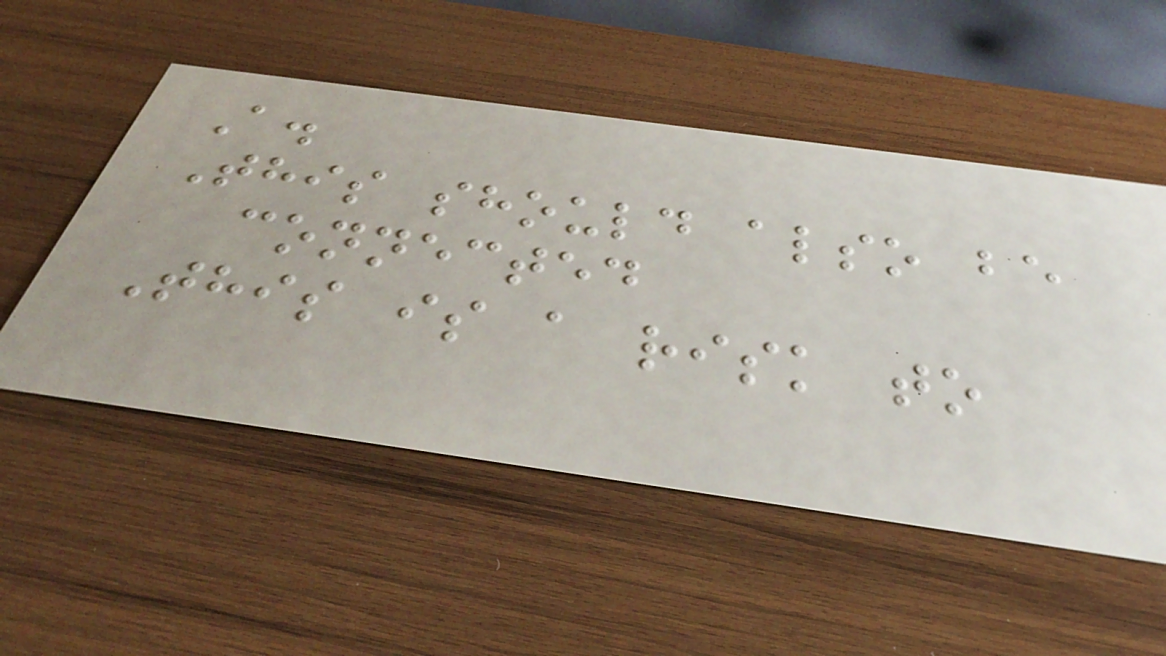A.
This should also be
connected
This is a risk to
